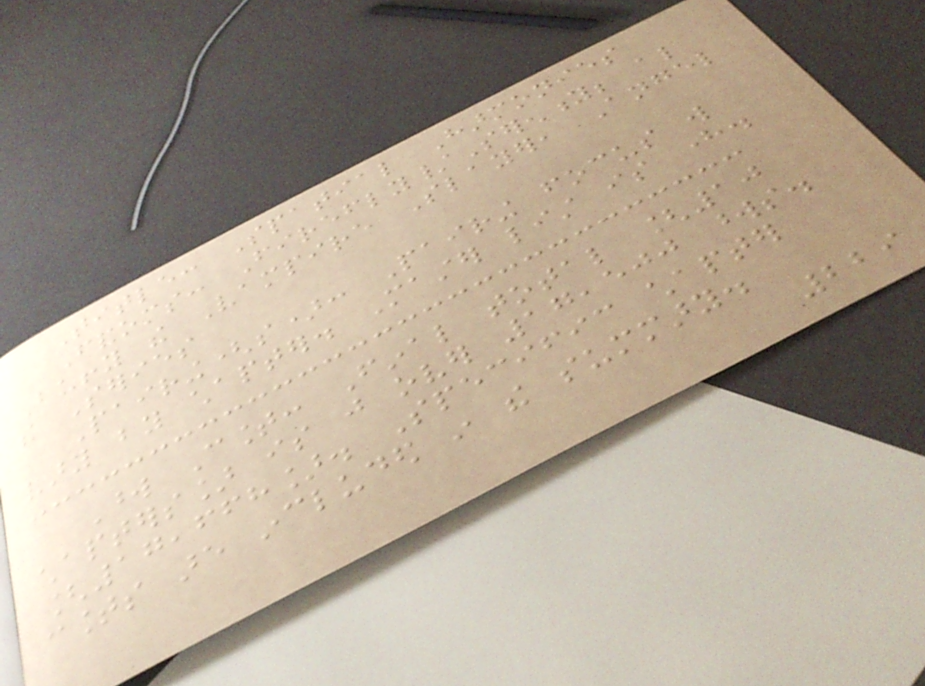Title: Spatial Harmonies
Fandoms: Firefly/Serenity; also
Buffy the Vampire Slayer, Angel
the Series
Pairing(s): Pairing focus will
vary by chapter. Master list is here.
Word Count: Final total [10
chapters] is just over 17,500 words.
[17,668]. Specific chapter
counts are included in the summary.
229
